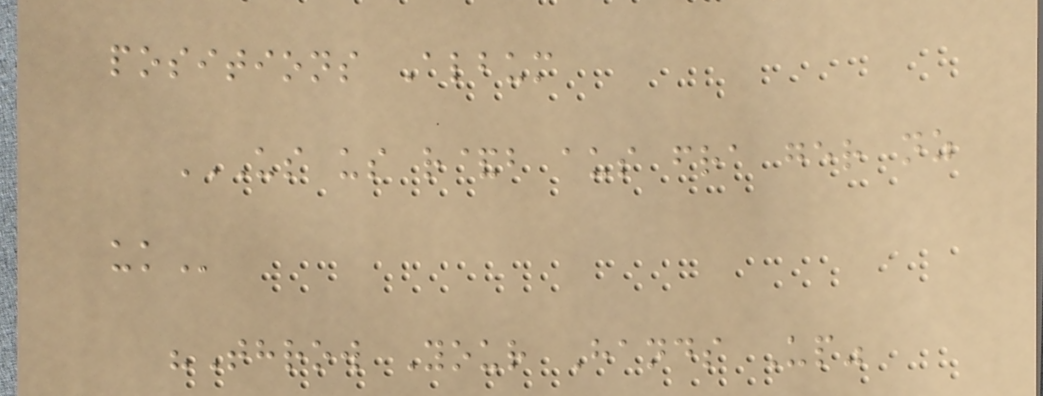positions Album
US US R&B AUS FRA GER NZ
UK
"Throw Your Hands Up"
